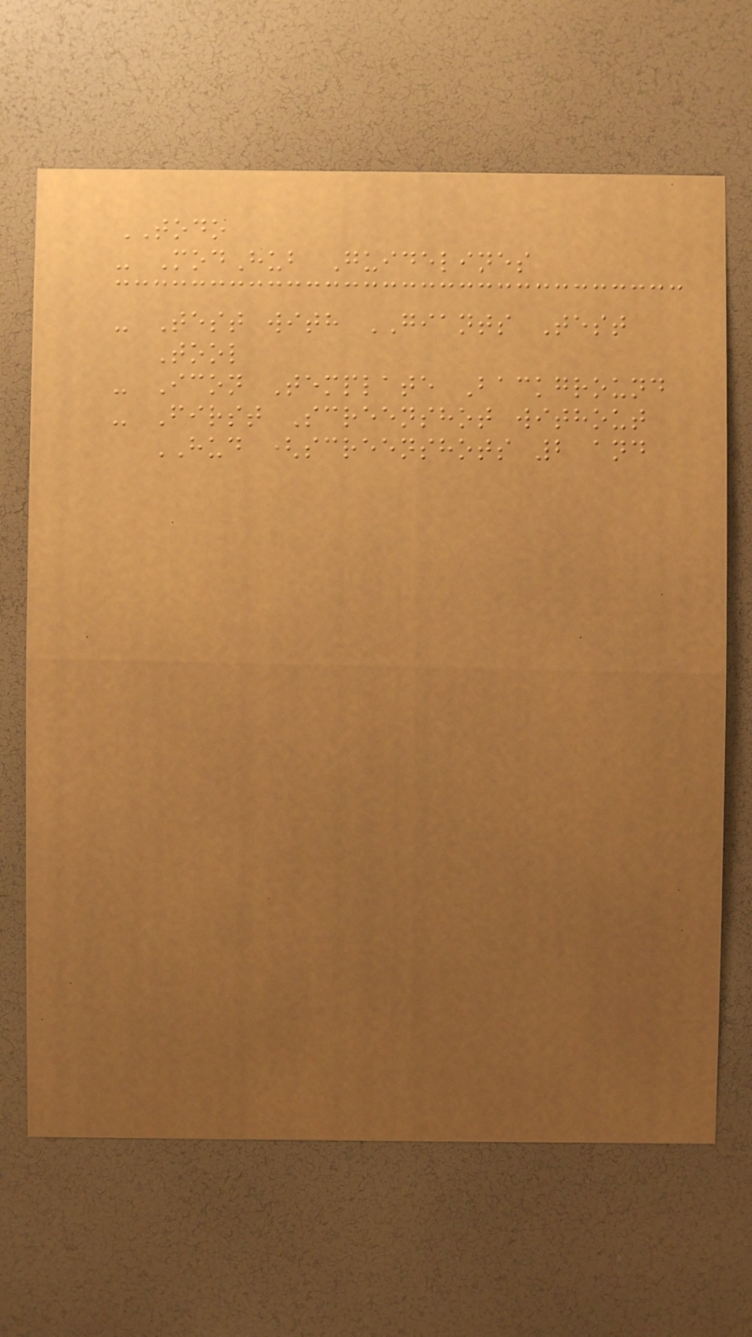TODO
- ModHub Guidelines
- Test with GIANTS Test
Tool
- Icon Template Background
- First Screenshot without
HUD (screenshots 2 and
